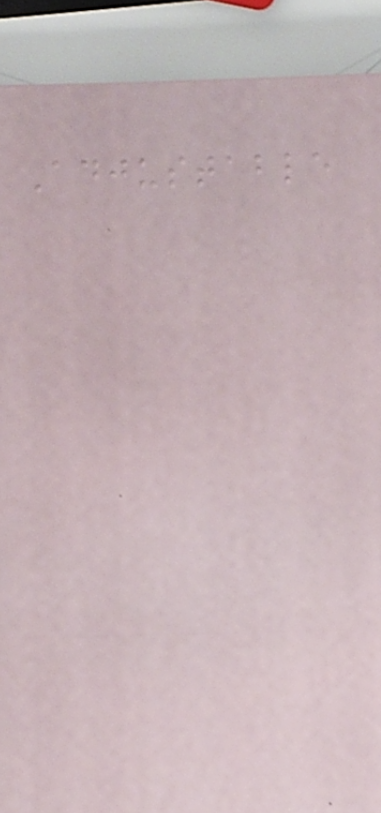Adjustable
